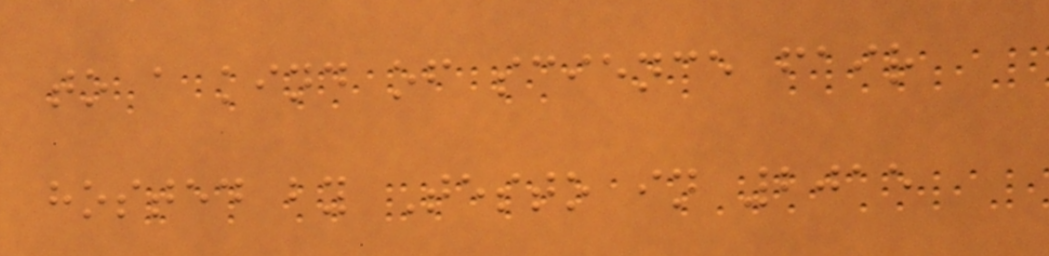to a kind of science fair
hosted by Testo in 2015
